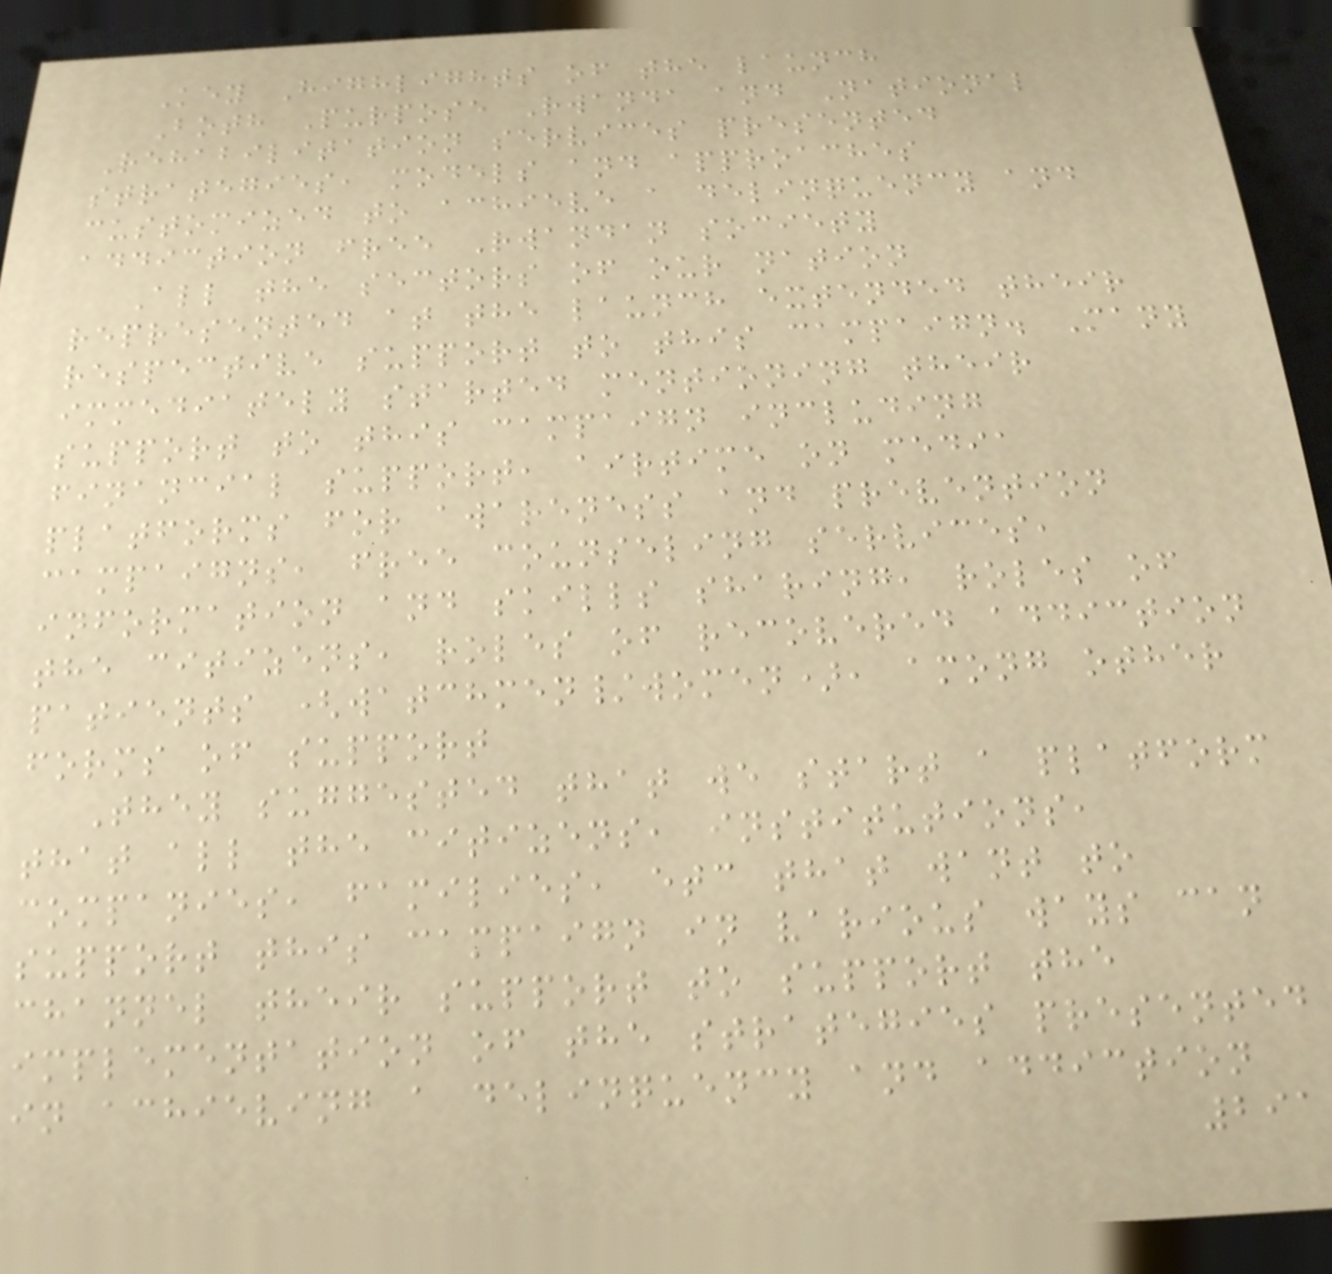Key Highlights of the launch
Both Purpose Rwanda and National
Rehabilitation services presented
strategies, models and approaches
customized to achieve a delinquency and
addiction free Rwandan society
All the sectors of our nation
represented at the launch extended their
respective support to this campaign. Many
immediately started mentioning their
support to this campaign including
financial support, airtime on media
platforms for awareness and prevention
campaigns, free counseling services,
information and skills sharing, roles of
the citizens, roles of recovered addiction
patients (watchmen/women), among other
forms of support
They suggested that we start a platform
that all the citizens, institutions,
companies, families, etc that want to
support this campaign in various ways can
channel their support to support the
implementation of the strategies presented
in achieving a delinquency and addiction
291
